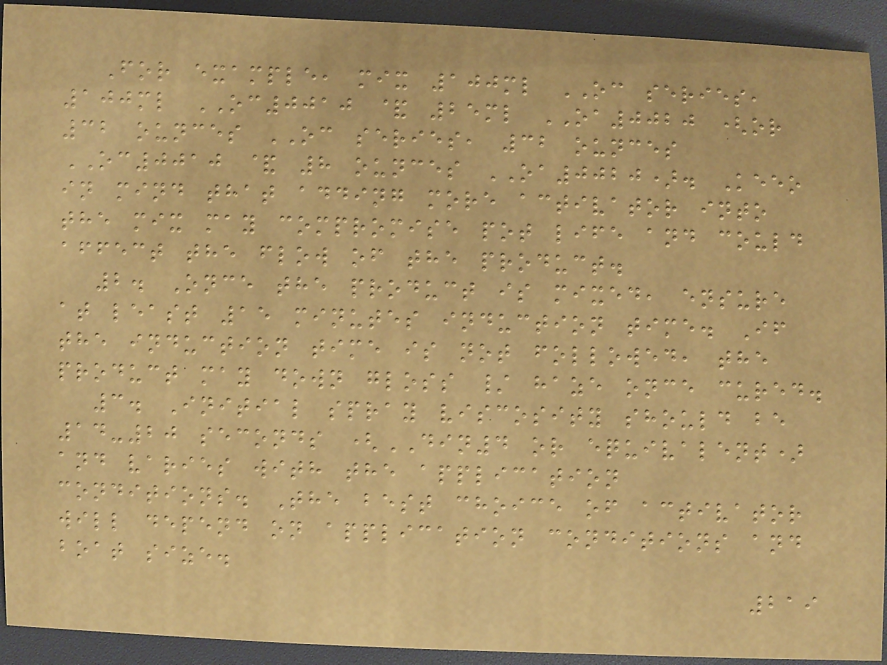For example, mix 100ml OC series,
100ml OC0010 & 25ml OA0020 (or
32 ounces OC series, 32 ounces
OC0010 & 8 ounces OA0020). Keeo
in mind that adding more activator into
the mix may compromise pot life and could
affect the flow of the product.
2. Once the product is mixed, ensure
at least 15 minutes induction time. If
the induction time is not followed, the
product may down gloss / haze once cured.
3. Initial spray viscosity should be
14-20 seconds (DIN4 or equivalent)
and varies with the application
conditions. The best choice of activator
will depend on application conditions and
boat size.
219
